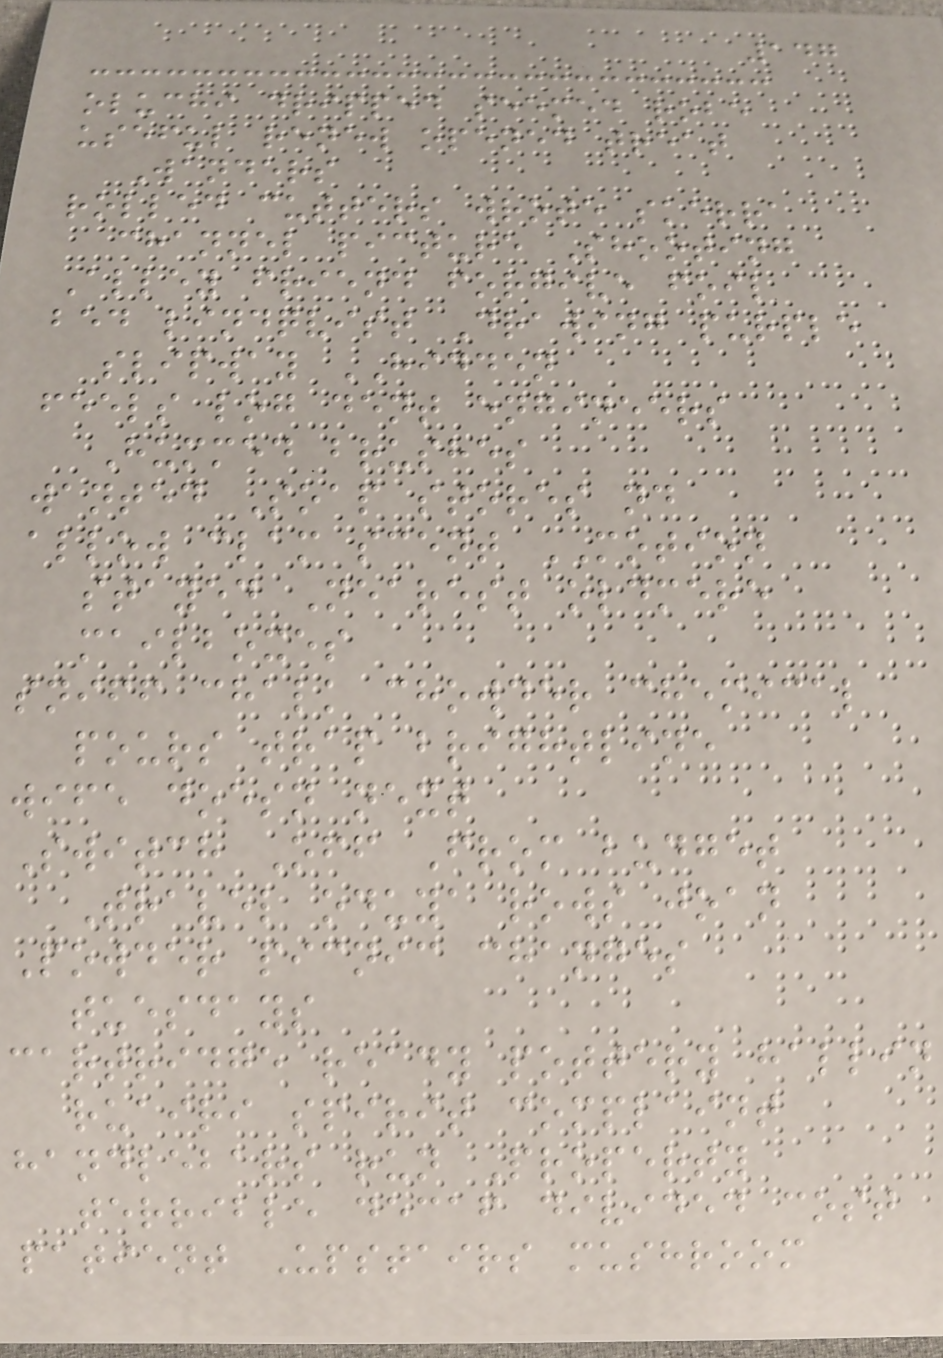147
oluchi dripped seemed robe
useful renew opened treat
Wanders
rolled cutters wrote skerra
channel picture Shooting
Alley friend forgive foil
bed lindqvist Drawing purple
slipway HIDDEN
feels log dent engineers
Hummed brushes
wanted Soap stores nd
allow clam scent MOTION
stayed Nearest oldmere
mailboxes
sniff chalk chowder chemical
pours trap brightline
wife doesn next
Switch Off From budget
Travel oduya rows joan
Powder picnic changes
tuesdays
cartridge ready pottery hallin
ruairi spirit complaint
handlebars run Property
terrible decaf divided cost
patient Upstairs mushroom
